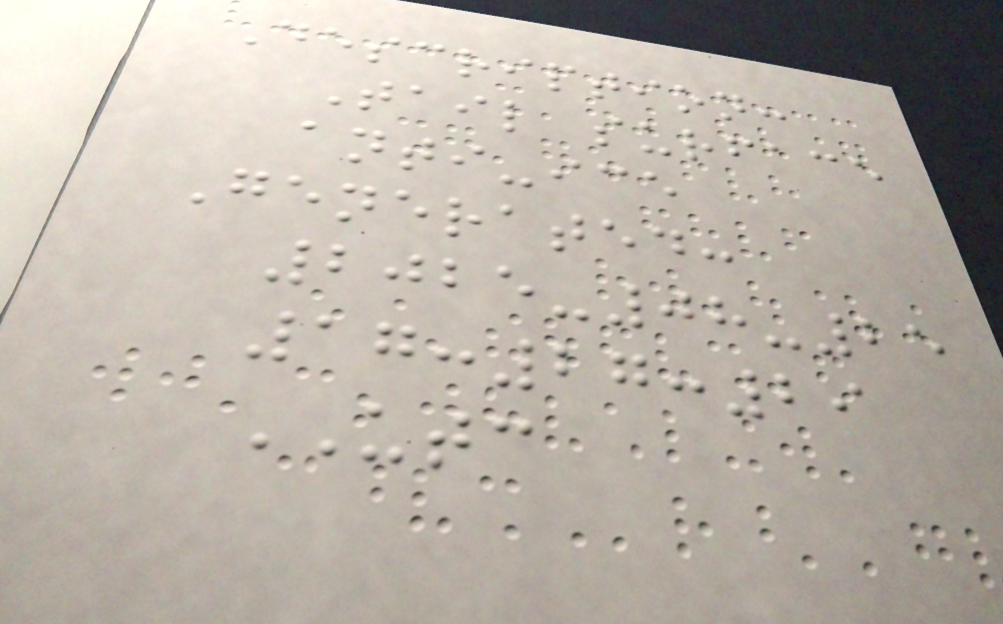Description:
Tail surface
anti-ice
Generated:
2025-08-25
17:27:29
UTC
